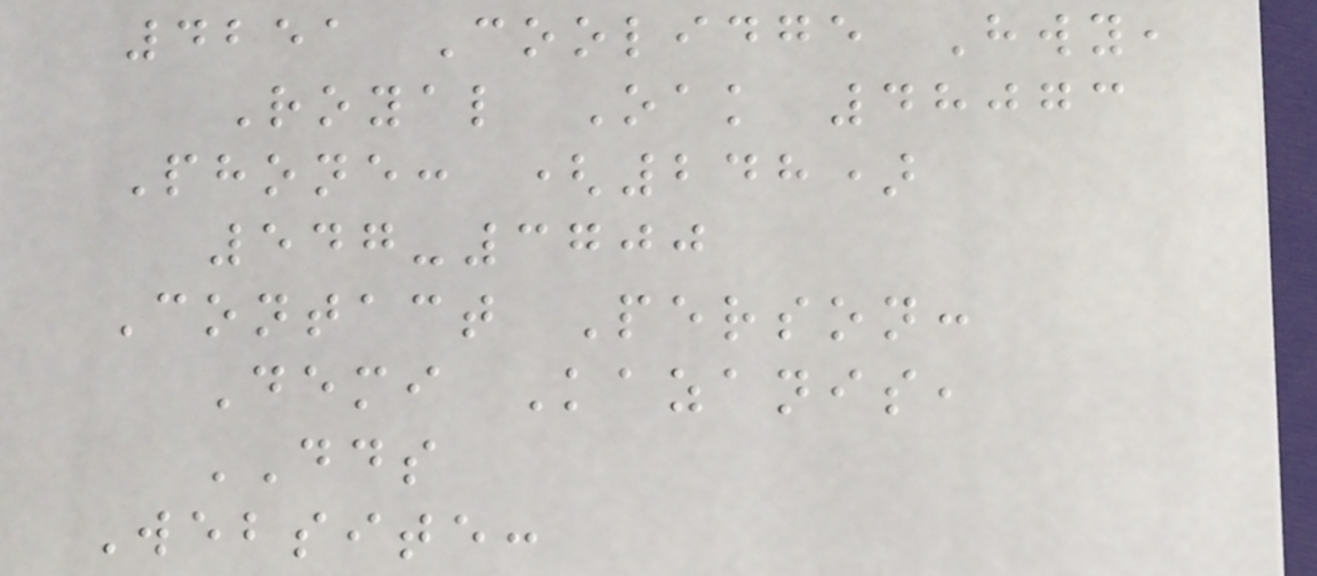4251 Coolidge Hwy,
Royal Oak 48073
Phone: (248)
547-3700
Contact Person:
Demi Kazanis,
DDS
Website:
